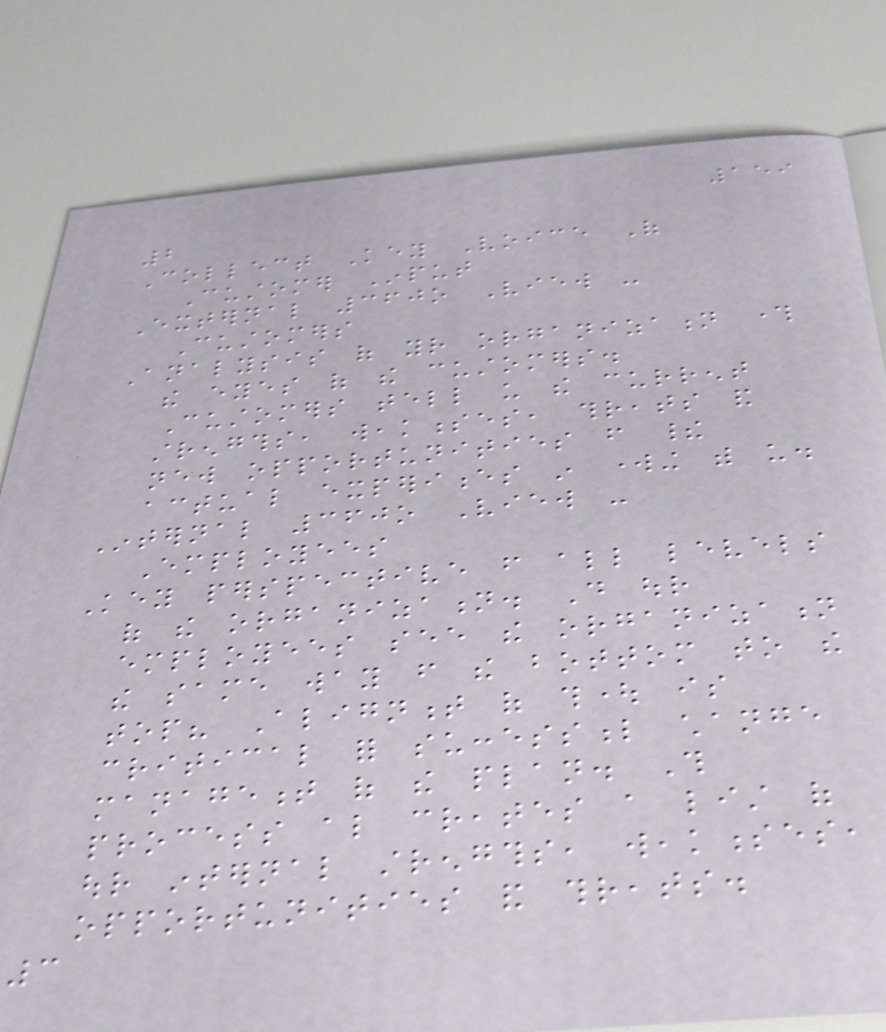159
2
Collect Key Voice Of
Customer Input
External 360o View -
Customers
Analysis of your organization through
the eyes of the customers.
Customers tell us the current
strengths, weaknesses, threats and
new opportunities from their
actual experiences in working with us.
Internal 360o View -
Employees
Key perspective from all levels
of the organization. Do our
employees see the organization
the same way from the bottom to the
top? Alignment of thought is
critical for successful change
management of the plan. This
process also creates a list of
our internal strengths, weaknesses,
opportunities and threats.
3
